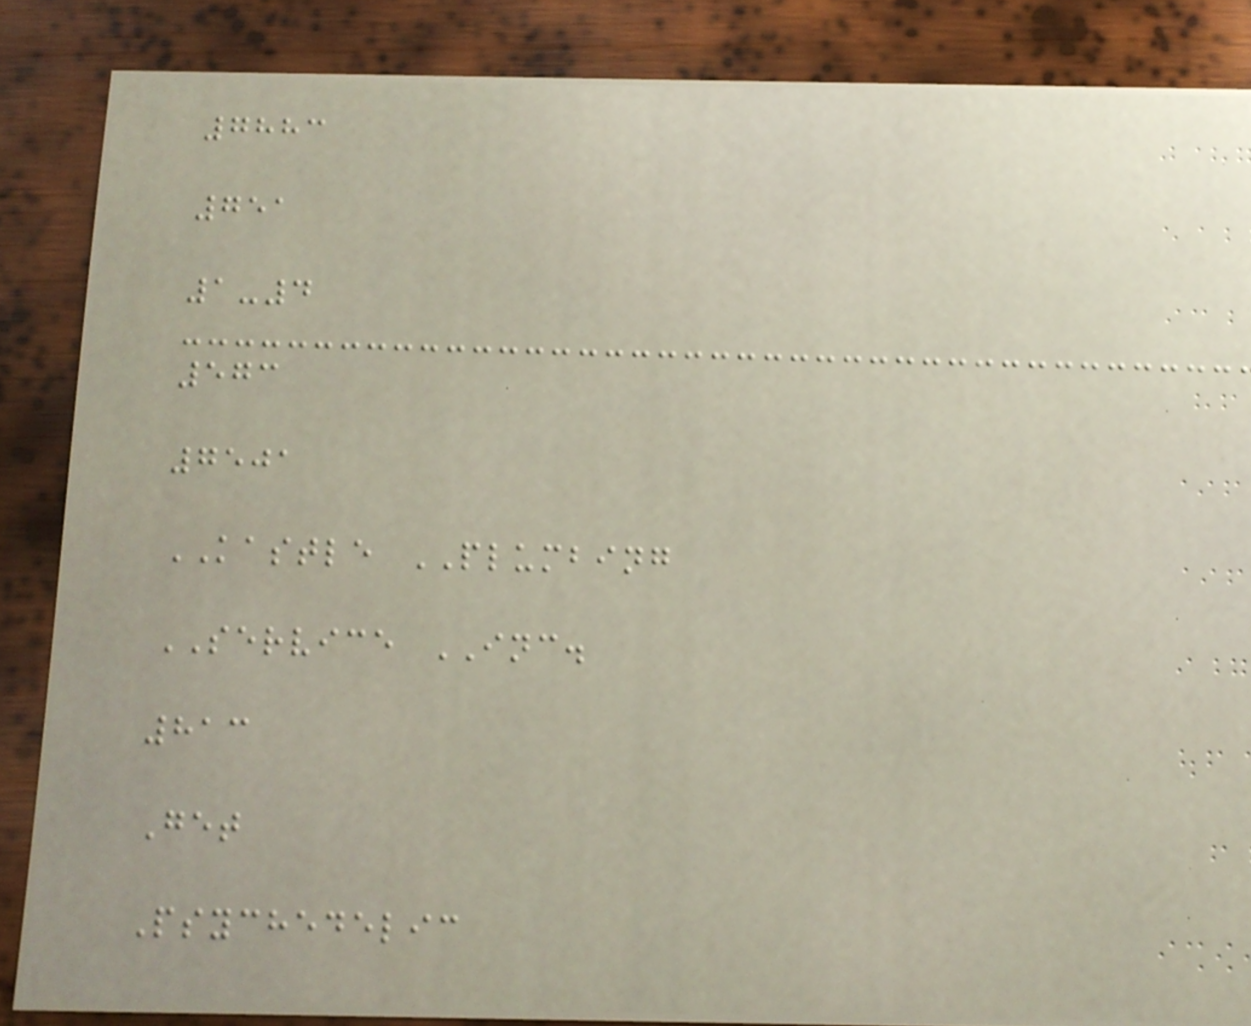7883
751
1-4
573
7501
KASTLE PLUMBING
SERVICE INC.
813
Get
Psychedelic
